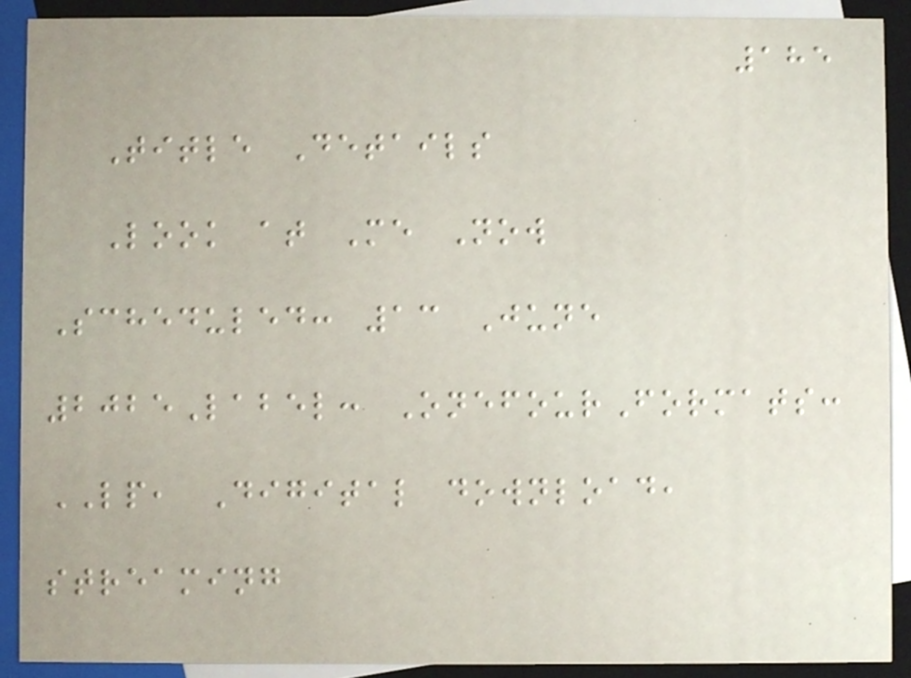185
Title Details
Look at Me Now
Scheduled: 13 June
2025Label: OnefourFormats:
LP, Digital download,
streaming
